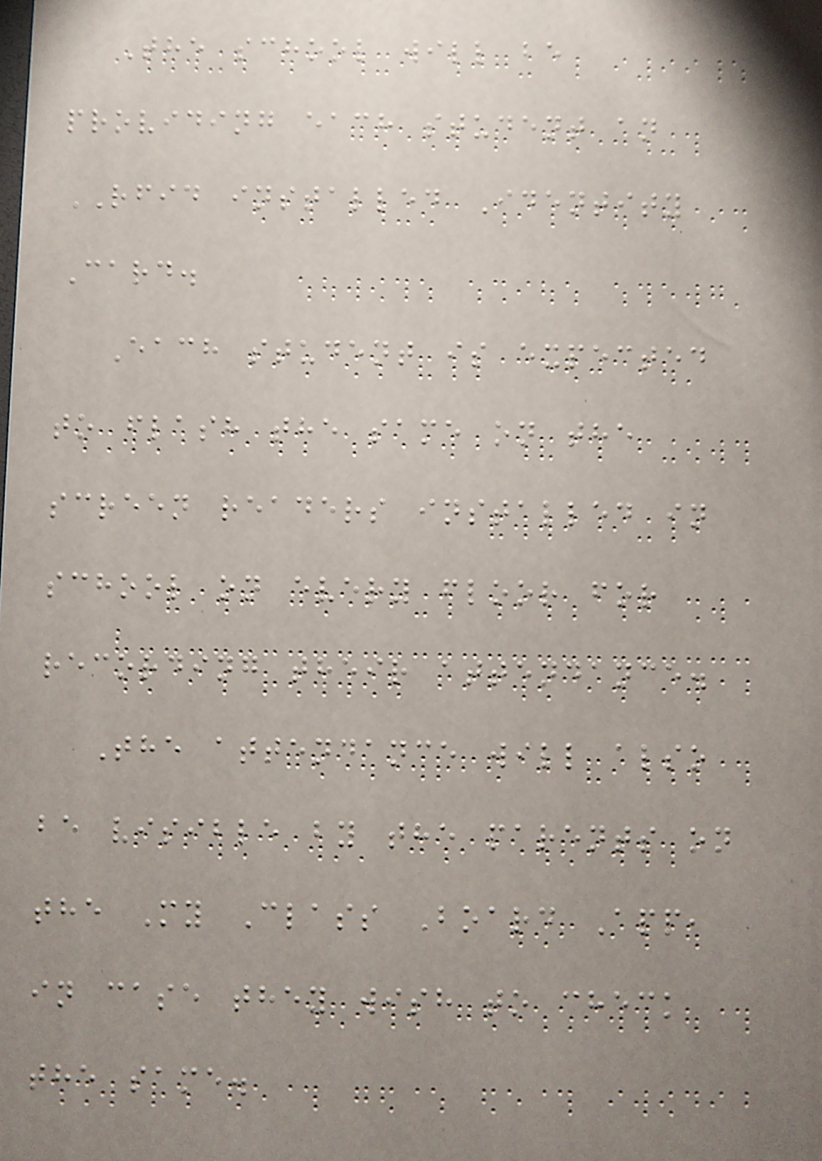The school will be
providing each student an
RFID installed Identity
Card.
Each student is expected
to flash the same on the
screen readers installed in
school on every floor for
recording their attendance.
The attendance will also
be visible by the parents on
the My Class Board App,
in case they wish to check
the same.
